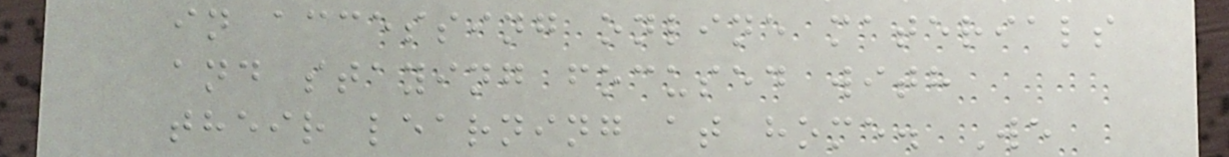in accessing online materials
and staying focused with
their learning at home. We
